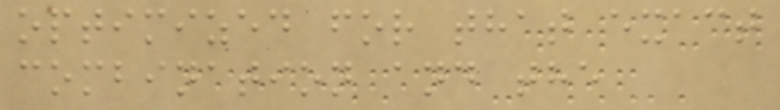optimized for that exact
combination and the
